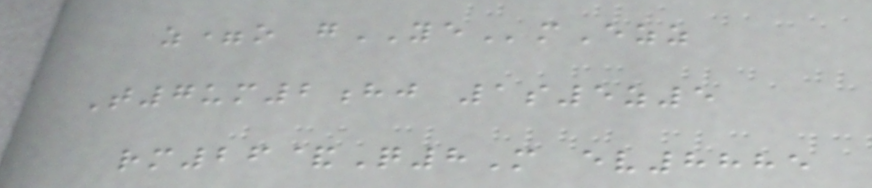z=o gYEmEzz
T7um2hj 1s5z5
rm26&Q8M ev8885
